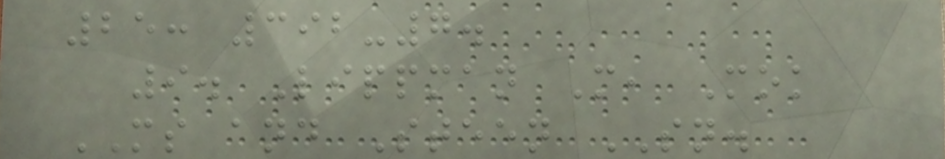25: 392-7.
9. Lippman M, Mok
MS and Steen SN.
